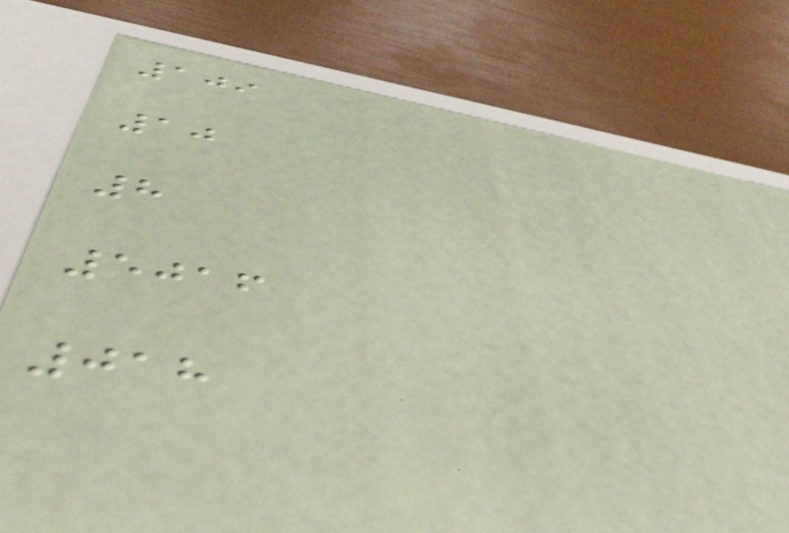109
10
8
5016
018
